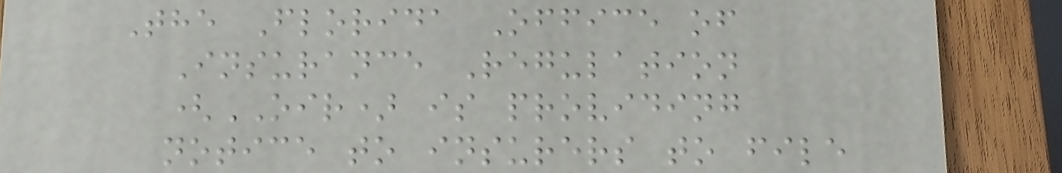The Florida Office of
Insurance Regulation
(OIR) is providing
notice to insurers to file
